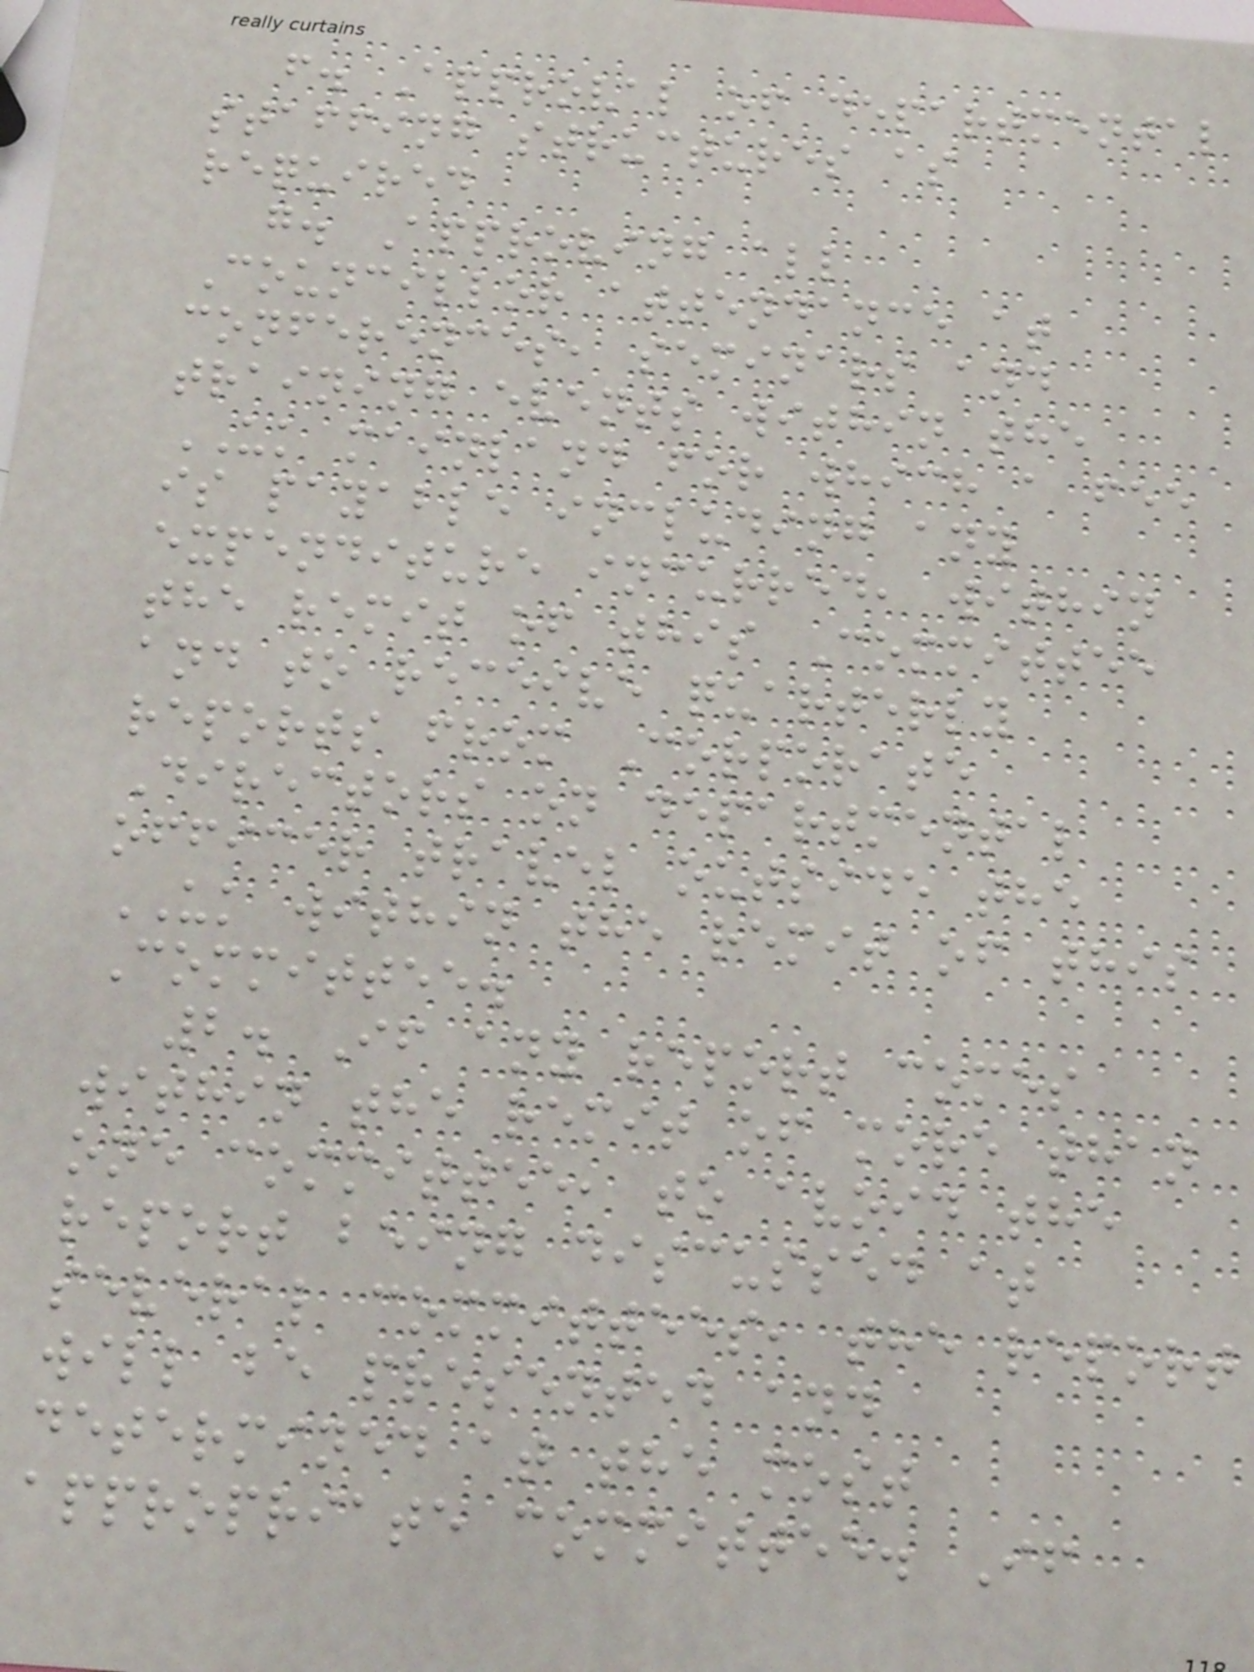f. Approval of departmental
staffing structures as
required
g. Approving all
Councillor attendance at
conferences, seminars and
training events within the
UK mainland for which a fee
is payable including any
expenditure incurred, within
the remit of this Committee
and to receive quarterly
reports from Corporate
Directors on departmental
officer travel outside the
UK within the remit of this
Committee.
2. If any report comes
within the remit of more than
one committee, to avoid the
report being discussed at
several committees, the report
will be presented and
determined at the most
appropriate committee. If
